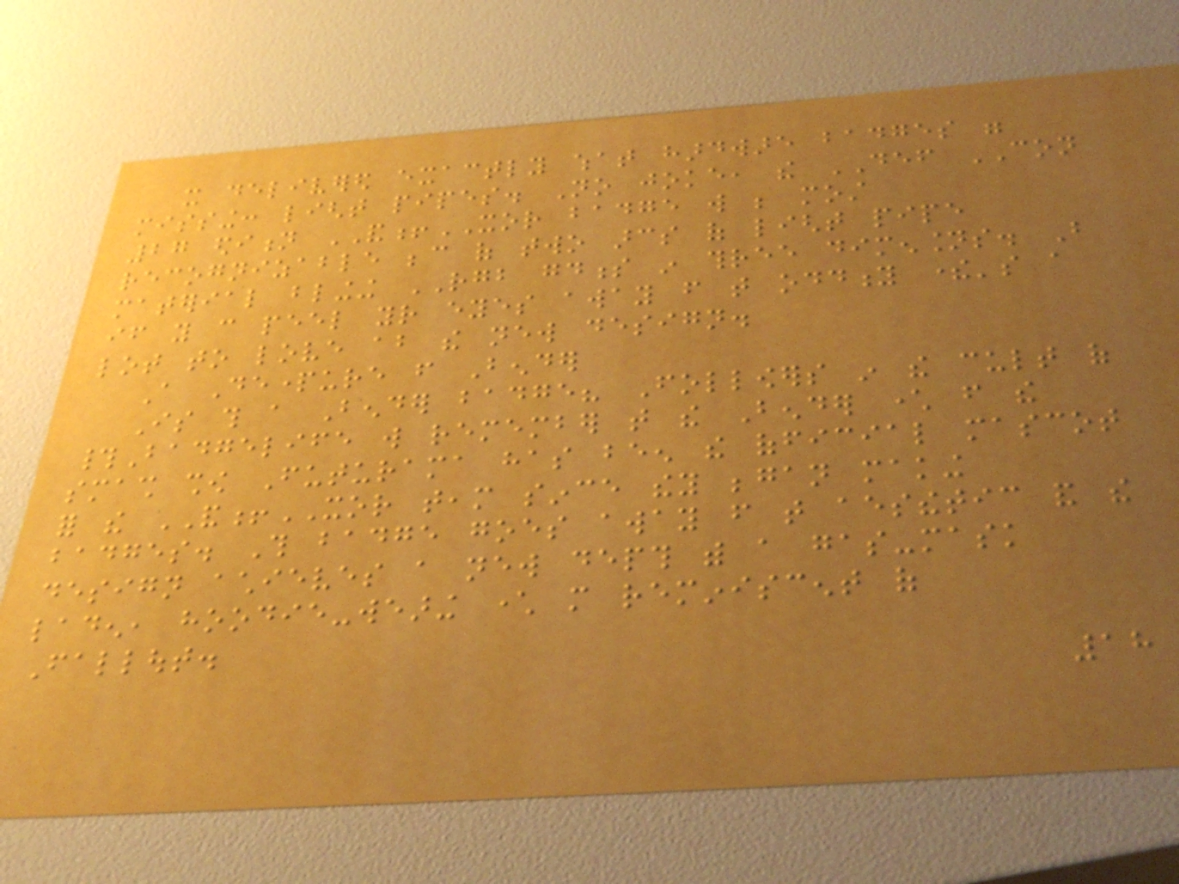it delivered exactly what hardware badges were
missing: light pipes. No joke, the DEF CON
27 edition AND!XOR badge will be most
recognizable because of two arcs of light pipe
material blinging RGB goodness in three dimensions. But
if you can peel your eyes away from that oddity there's a
lot to love about the new design.
A Departure from Bender
Is this a Bender badge? Followers in the cult of
#Badgelife will remember that the Bender character from the
smash show Futurama has been the official mascot
for the AND!XOR team since they began making
badges. This badge goes away from that aesthetic and the
design achieves a new depth with a gas-mask
laden, hoodie-wearing character more reminiscent of
Fallout.
18
